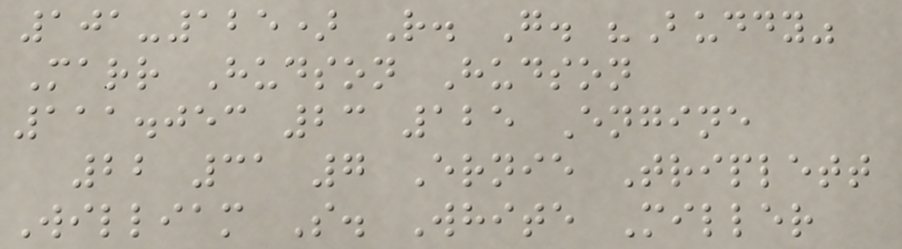101-125) R. G. "Buddy"
Marr Hudson Hudson
111.053 23 125 Engine
22 31 7 Ernie Triplett
William S. White Miller
